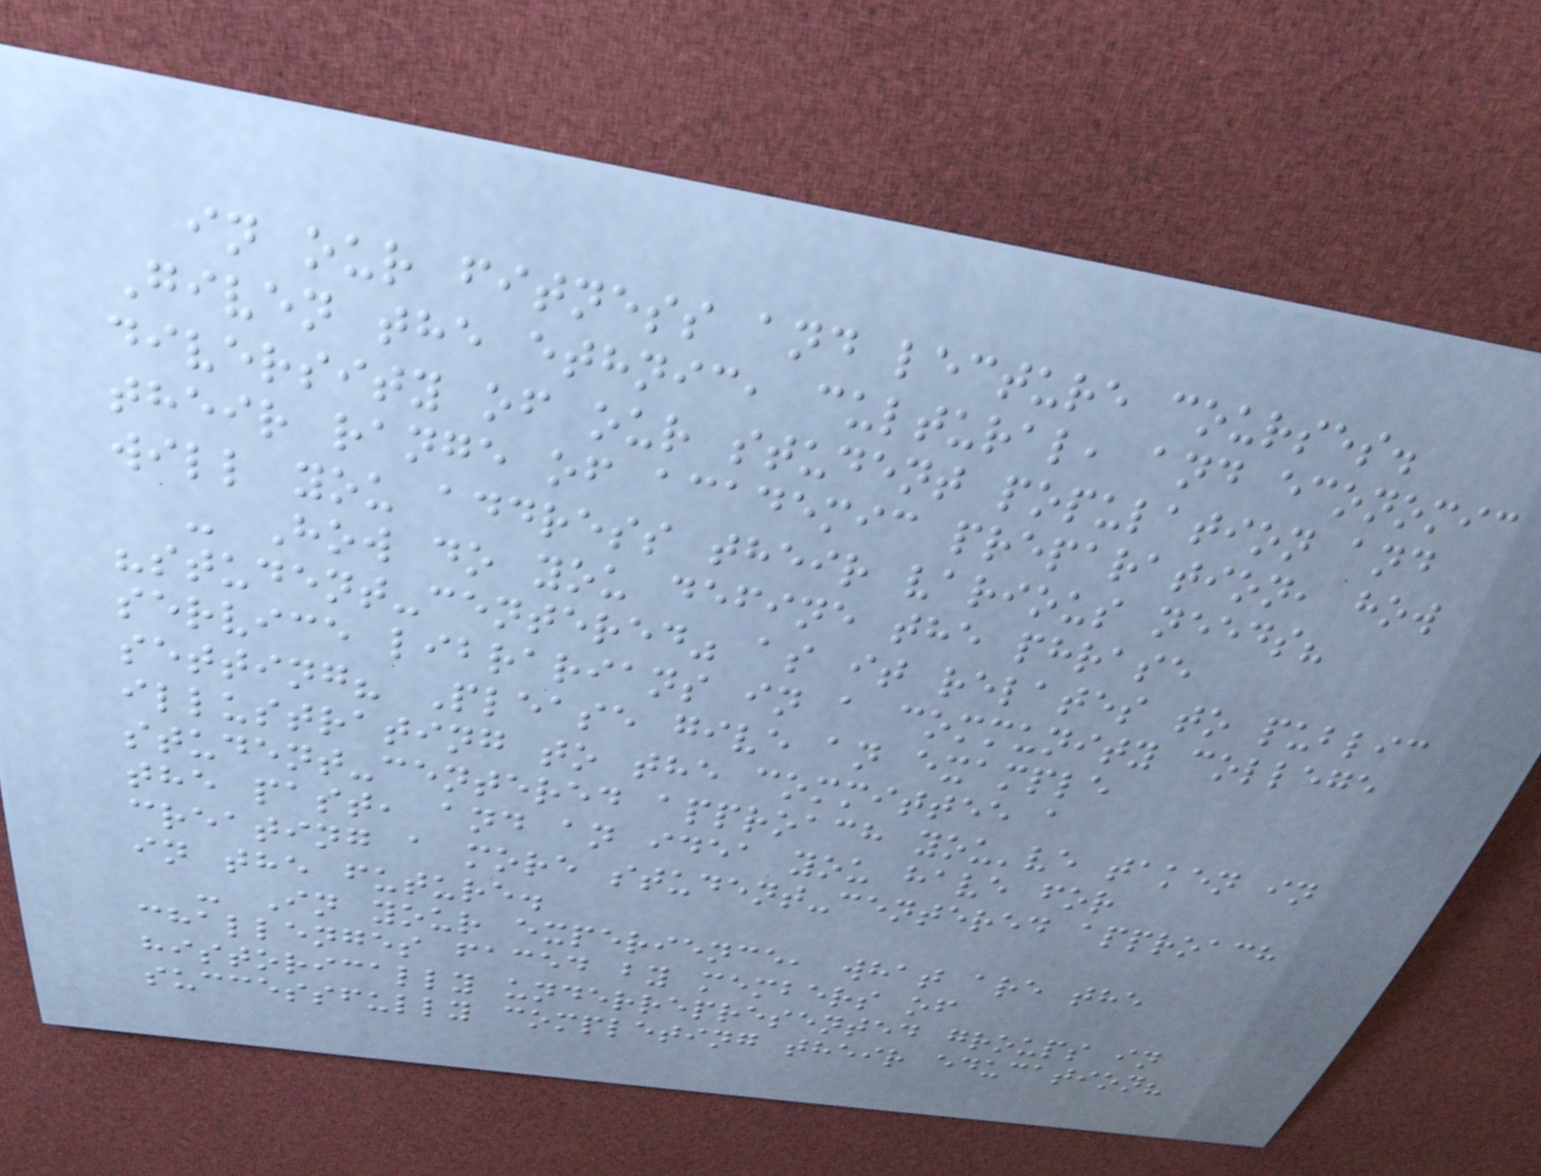in our fitness and lecture courses.
Given the ethnic, cultural, and economic
diversity of our student population and
their range of academic preparation, how
will you address their various needs?
- How do you define the phrase
"student-centered" as it relates to public
service librarians in a community college
setting? Please give an example
illustrating to the committee a
student-centered approach you've taken in
the past, and an idea you have for
creating a more student-centered approach
in the future.
- In your experience, what are the
challenges faced by members of
historically underrepresented groups in
successfully completing their education?
